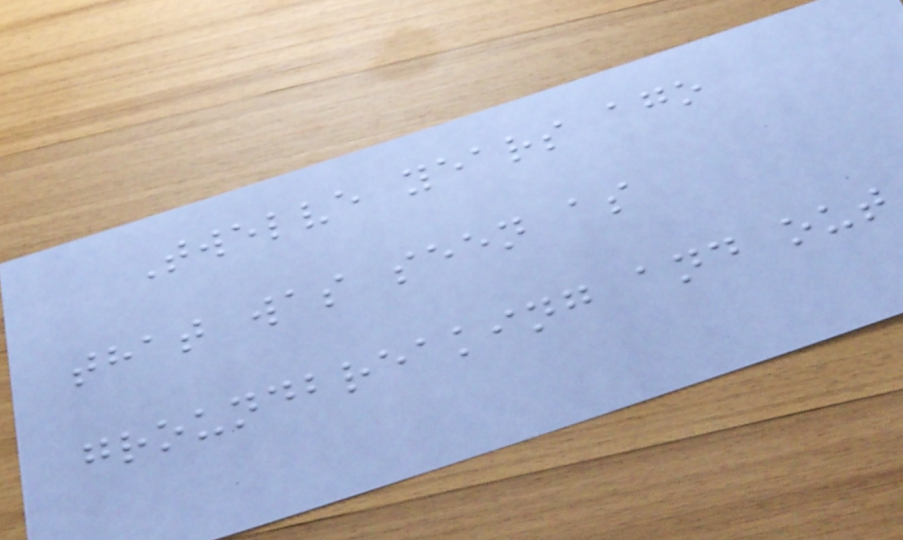Twelve years ago
that was seen as
groundbreaking and out
